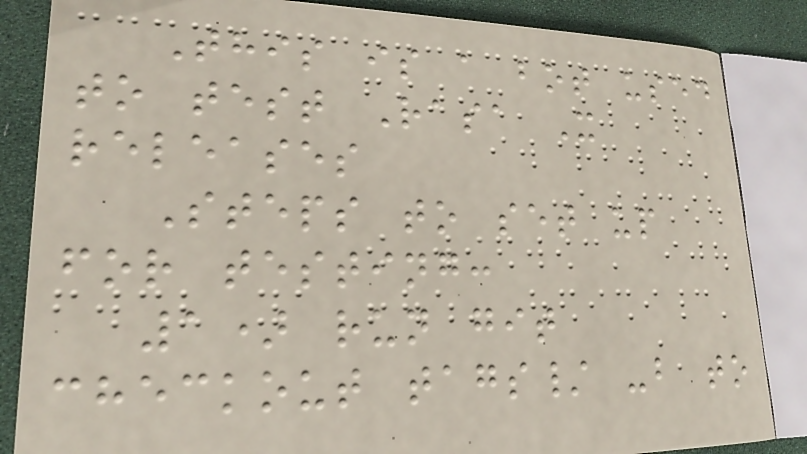This is a bot used
to test Rasa X
releases
Steps to set up
for testing:
1) run git
checkout tags/ -b to
